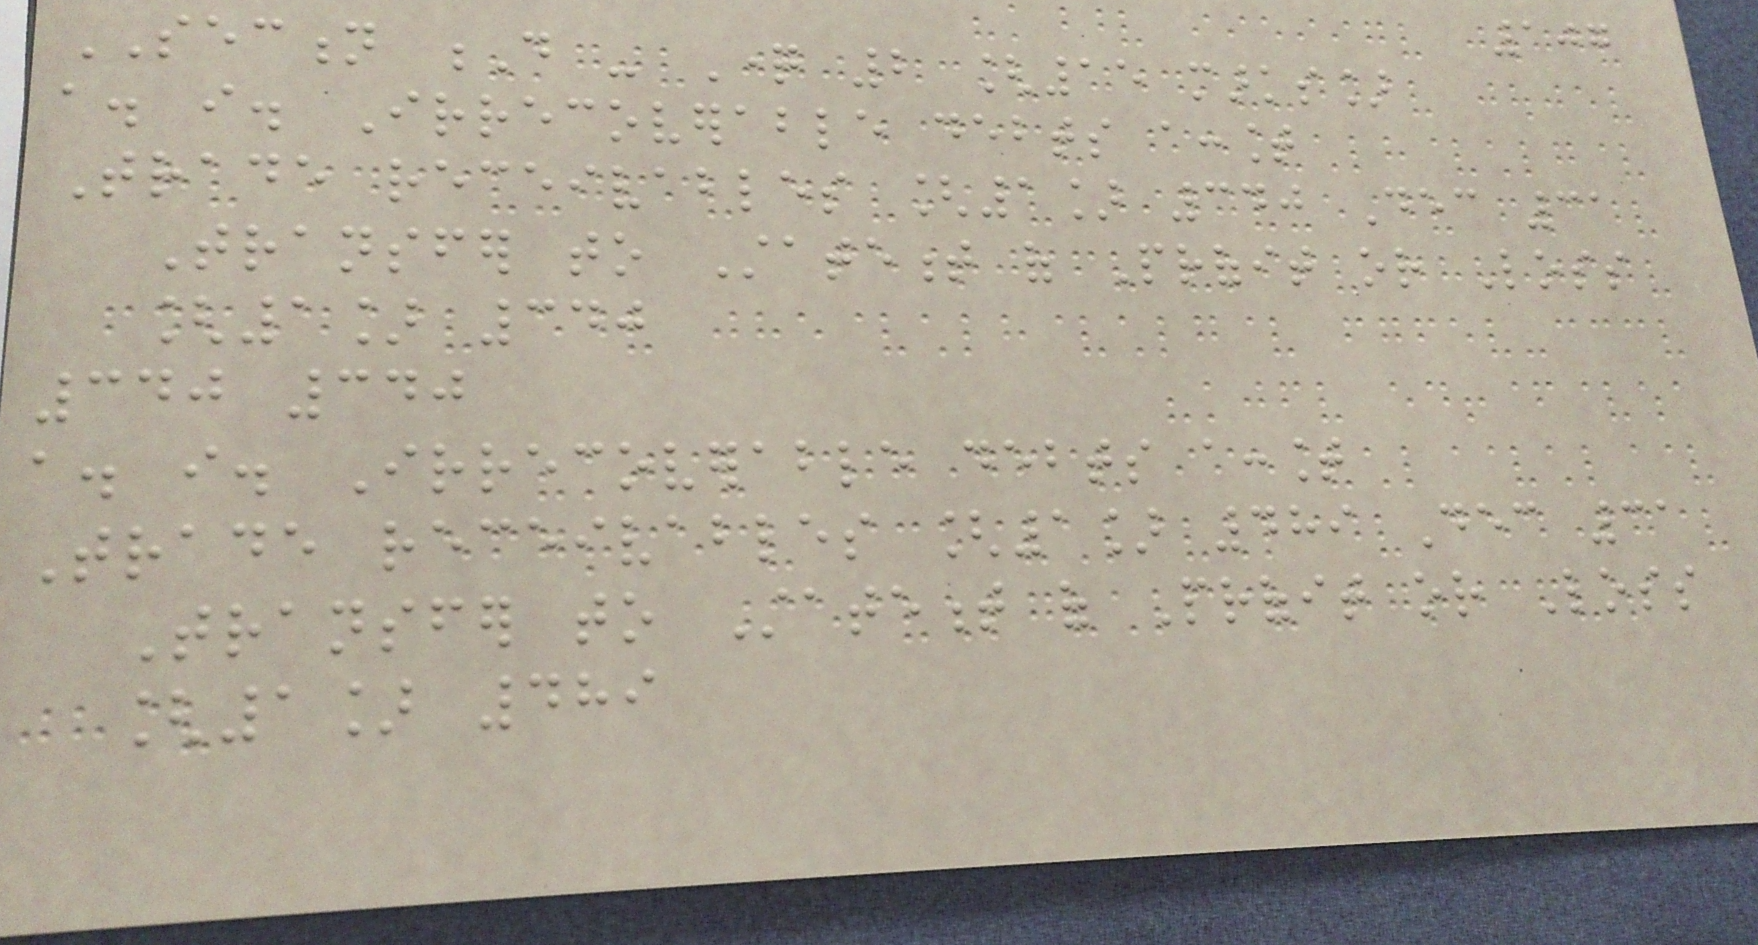107
SECTION D - Question 2 [15 marks]
a. i. Irrecoverable debts account
Trade receivables [1] 340 Dec 31
Transfer to Statement of Profit or Loss
[1] 340
340 340
a. i. Irrecoverable debts account
Trade receivables [1] 489 Dec 31
Transfer to Statement of Profit or Loss
[1] 489
